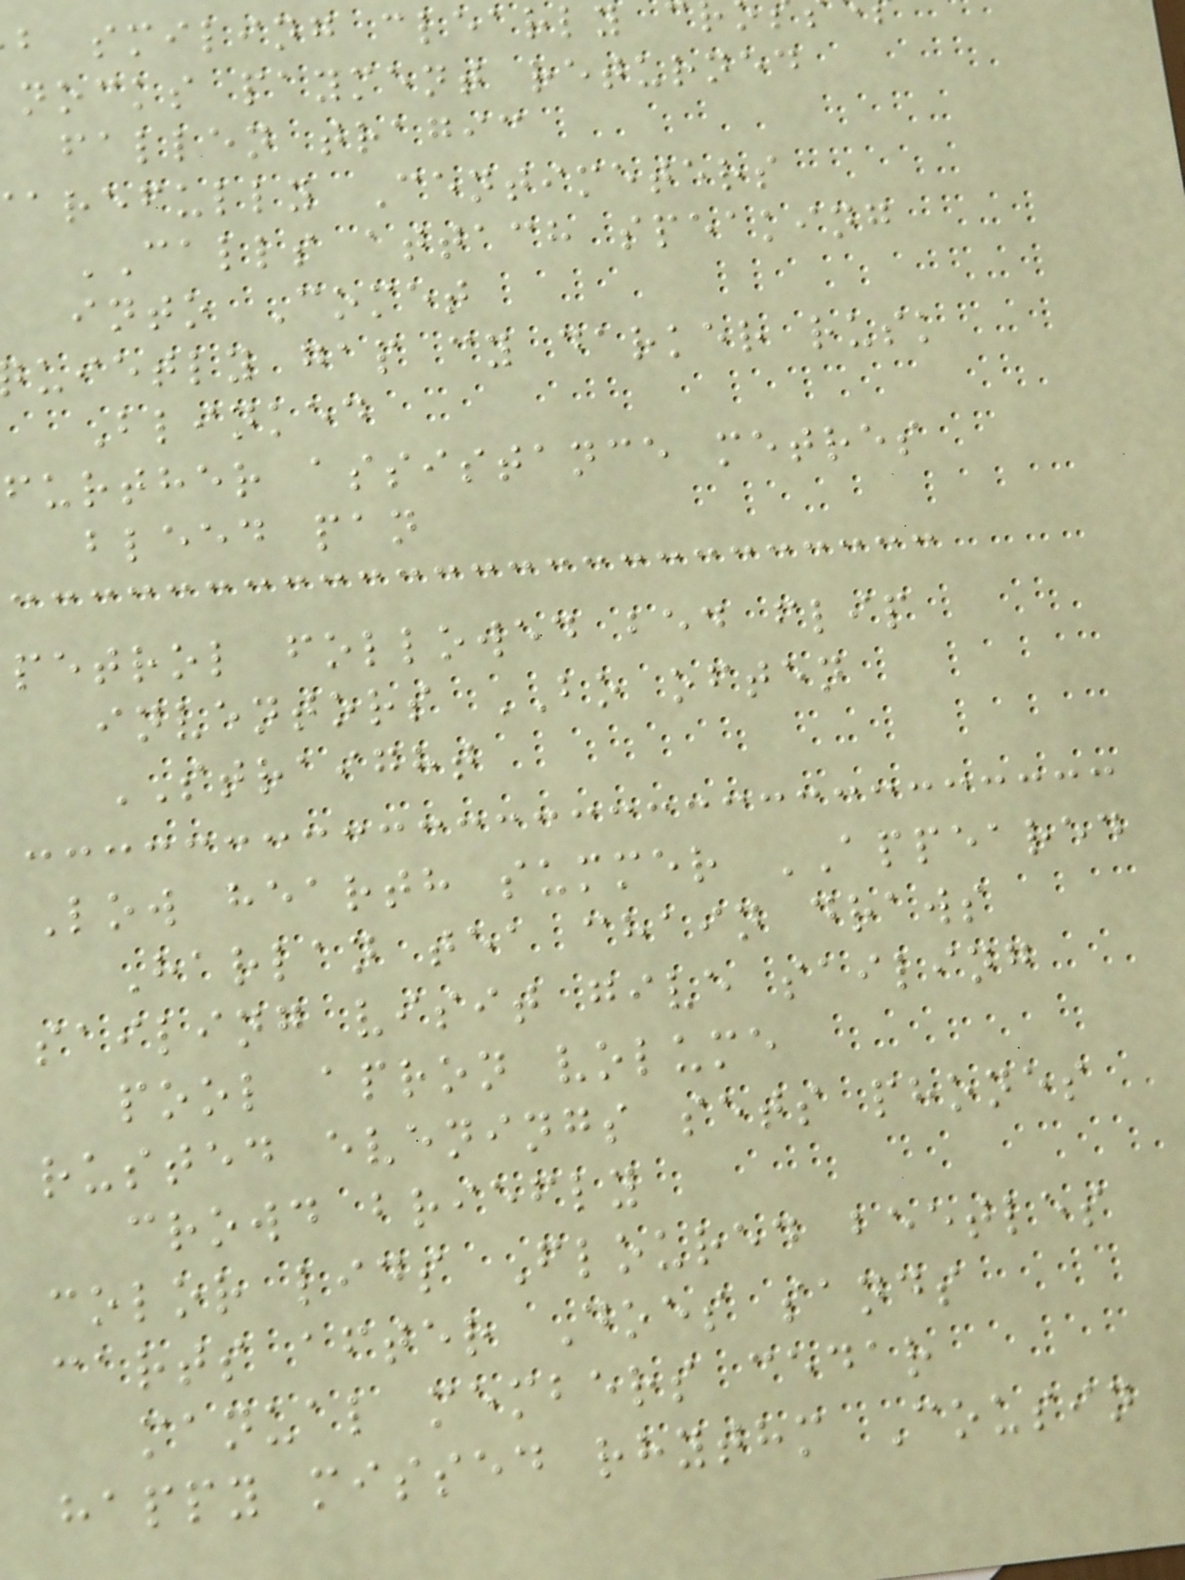b smiling clearly
nocks payment returned
fallen tragic
arefully Centimeters
CALLS attach speaking
into Comet
uietly gap cy darker rusk
Blinked
further assistance metres
bleed pan
petrol followed bed flip
inventors BO often
STRAIGHT
Low hearth summer APPEARED
Harlan tea chain draws
sailing visit give sailing
pool apron volume
rusted evenings sets phones
crowd briefly
color lids Floured beetles
carts after Does sands
manual members cedar
happy missed rhythm Cousin
